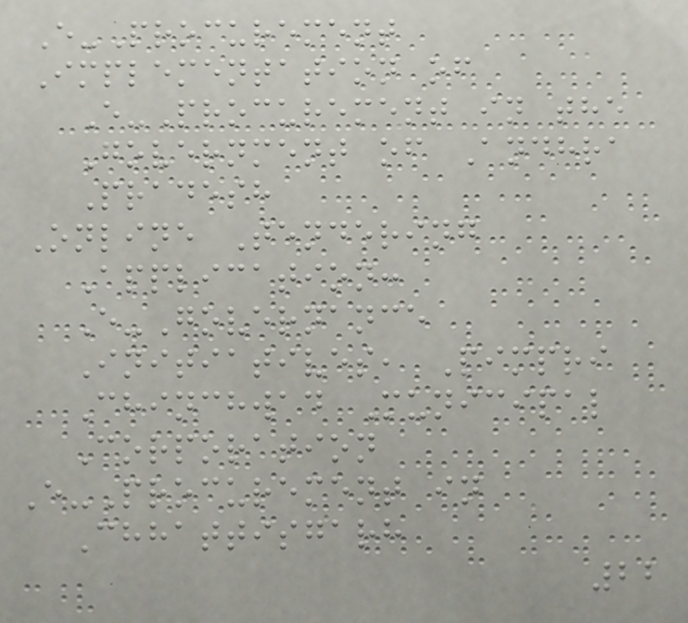E-Procurement
Implementation of
E-Procurement in the
Government of Andhra
Pradesh
Online Tendering
Application:
E-Governance
Initiatives, Pimpri
Chinchwad Municipal
Corporation
E-Procurement in
Chhattisgarh
22
